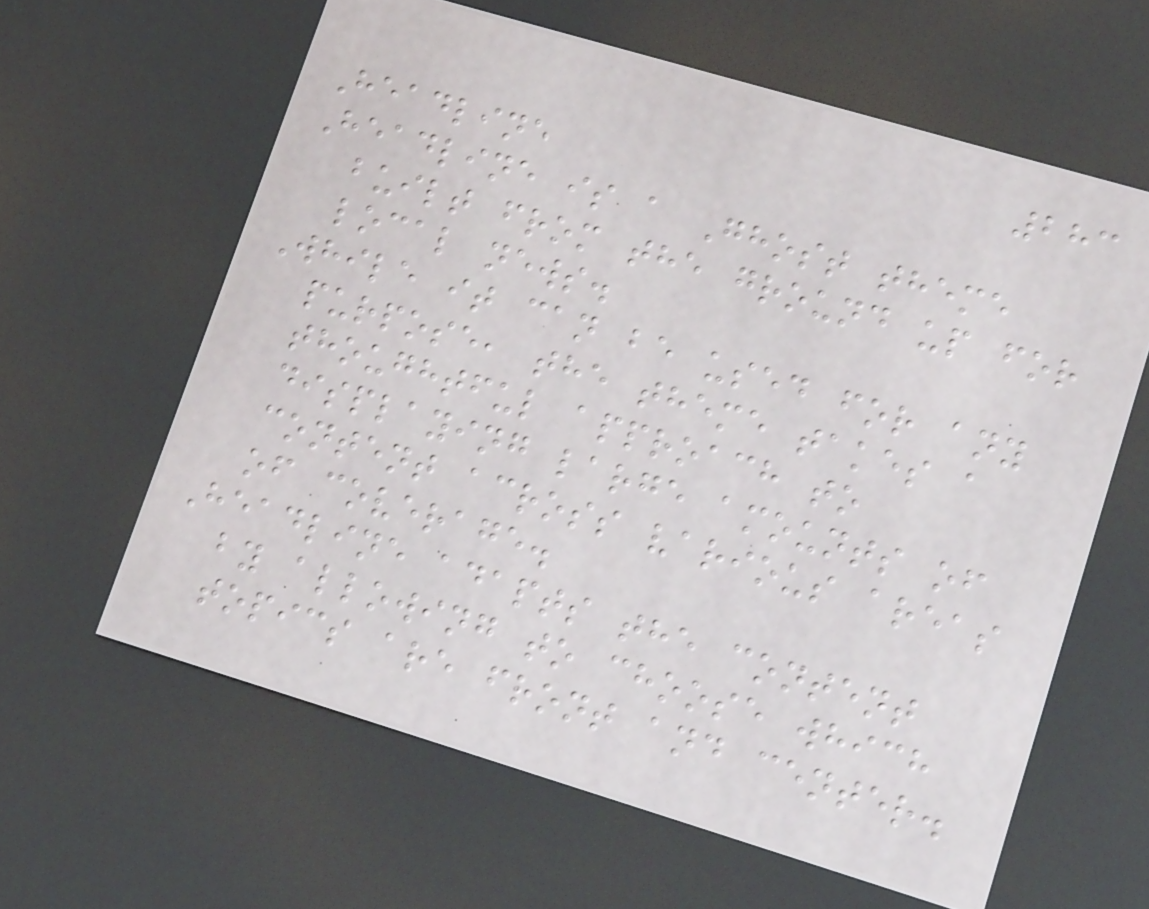283
Headline
Headline is a Ghost theme
built from the ground up for
local news.
While it can be used for any
purpose, the theme takes a
thoughtful approach to
displaying large amounts of
content across various areas
of coverage.
Headline adapts the content
by allowing to choose which
topics are front and center.
